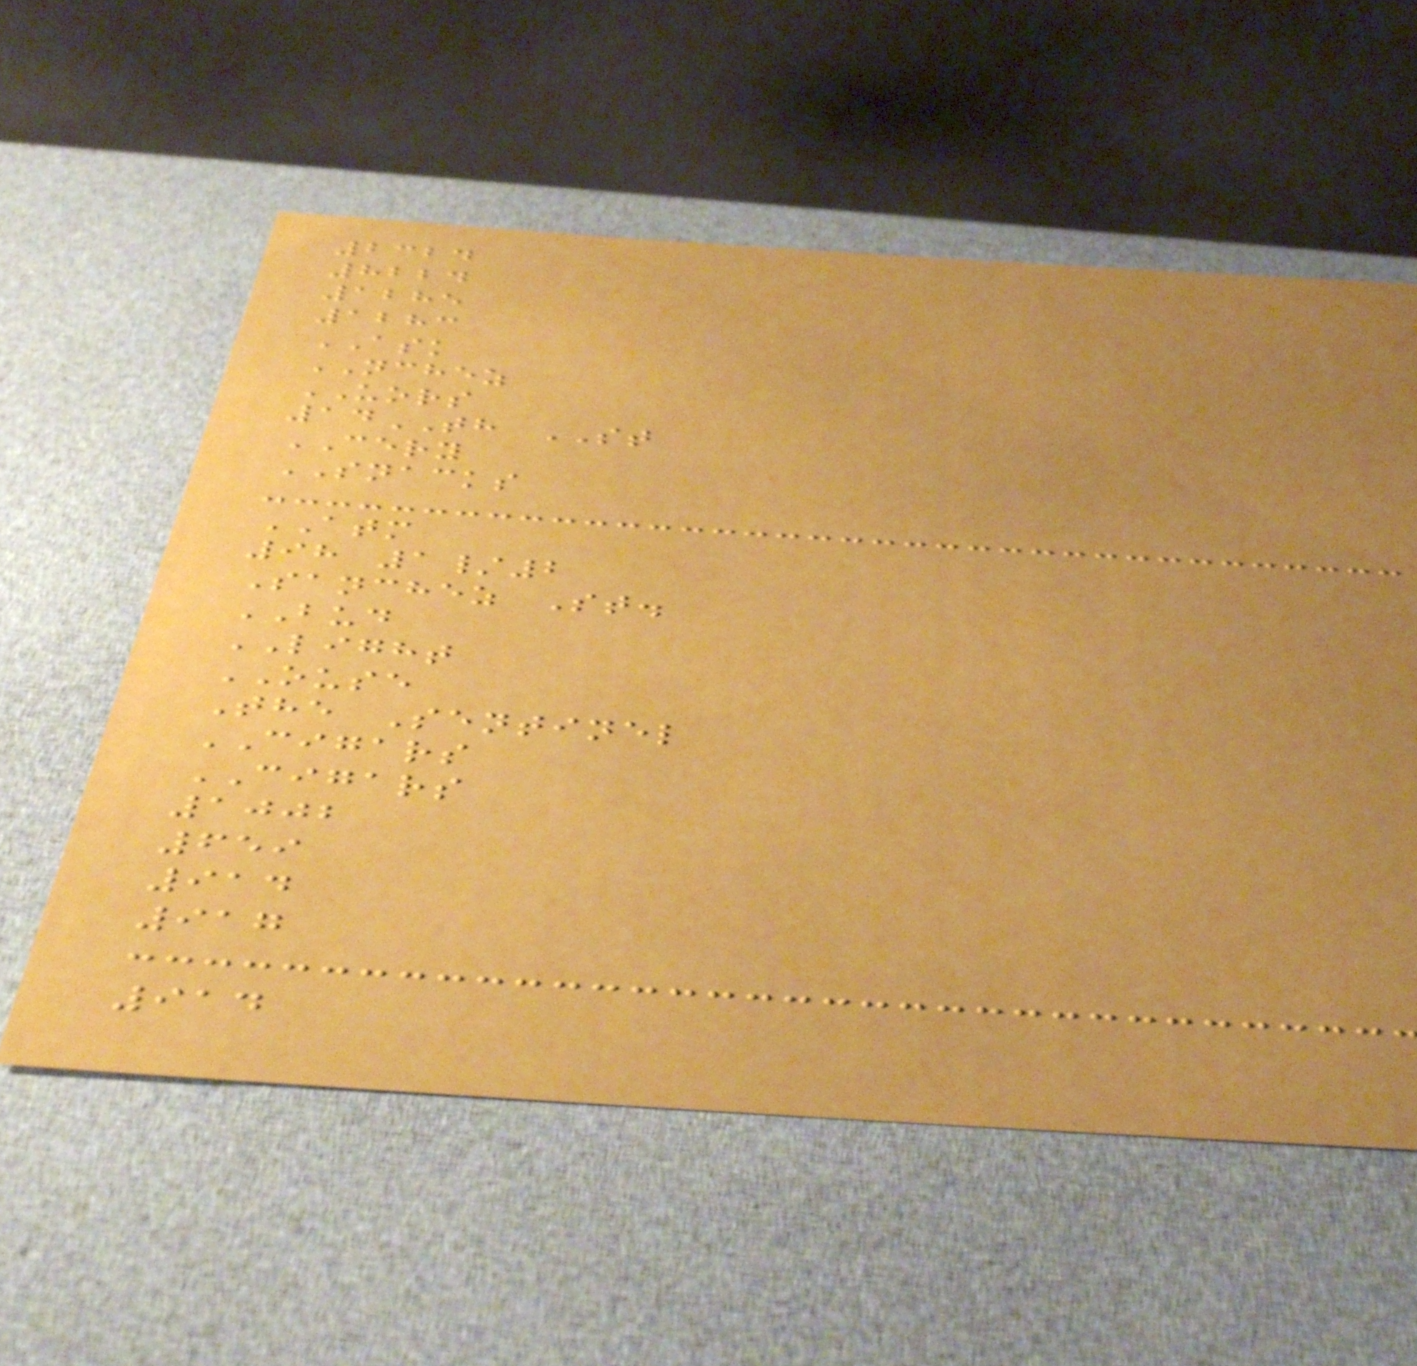2324
8224
1285
1283
ASK
NCHEZ
UORS
14TH ST
CERY
SNACKS
ATM
98 1/2
Sanchez St.
BUD
LIGHT
OUSE
The Sentinel
CIGARS
CIGARS
1002
659
914
917
914
